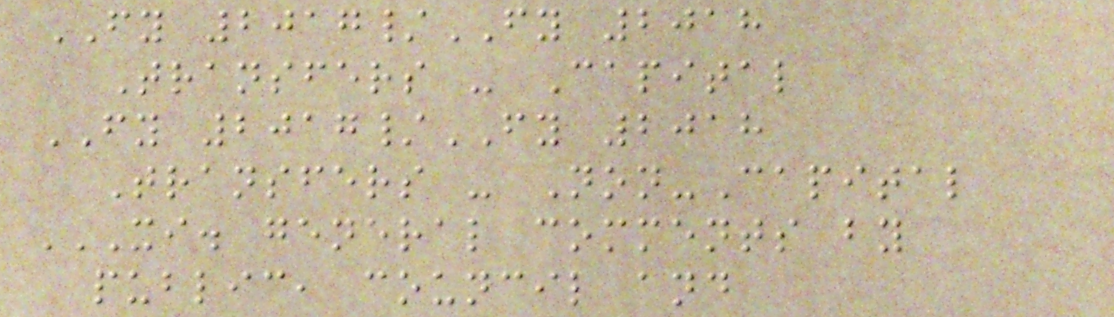FY 2017/FY 2018
Transfers - Capital
FY 2017/FY 2018
Transfers - Non-Capital
XI. GENERAL COMMENTS BY
PUBLIC, COUNCIL AND
